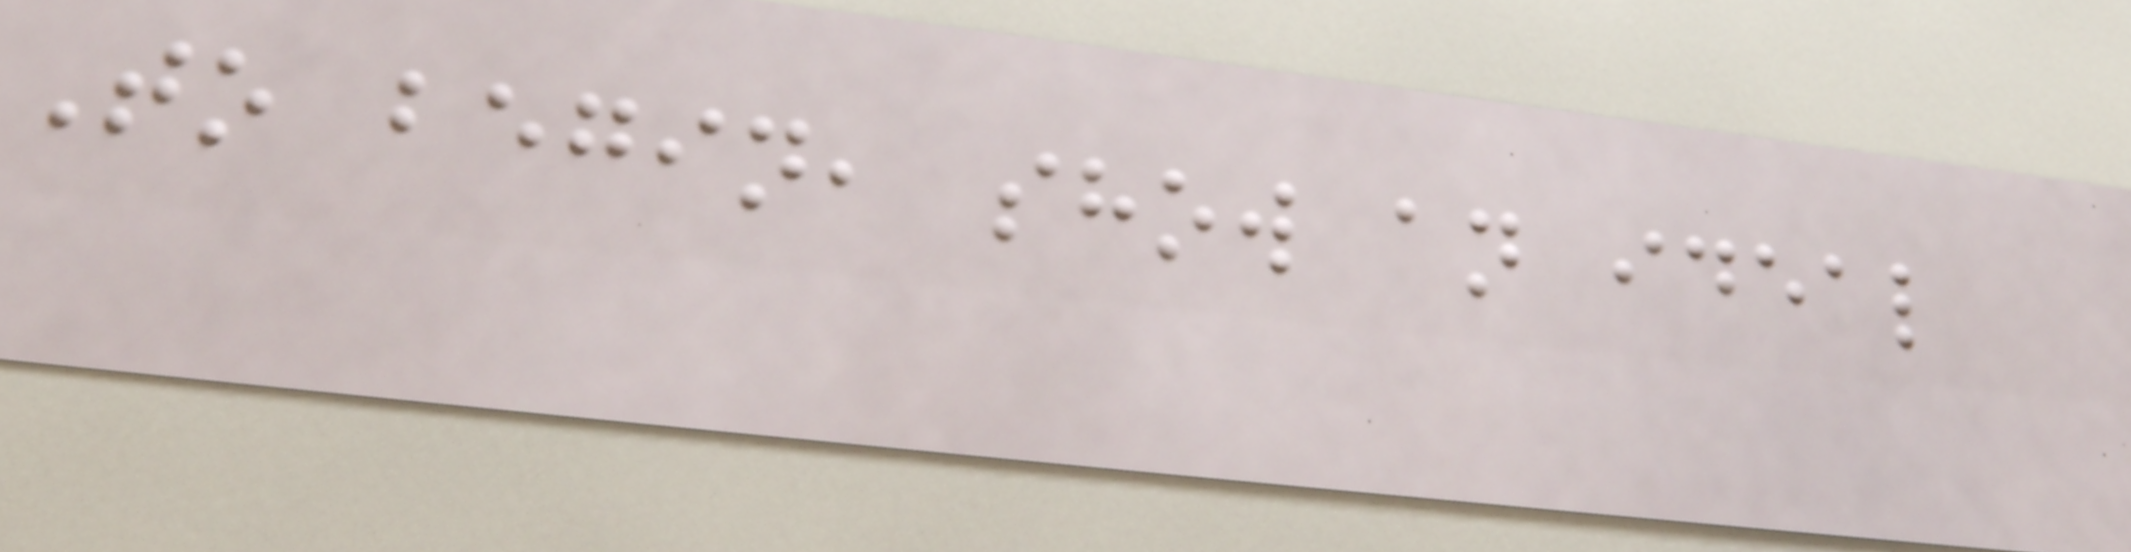To begin, show an ideal
